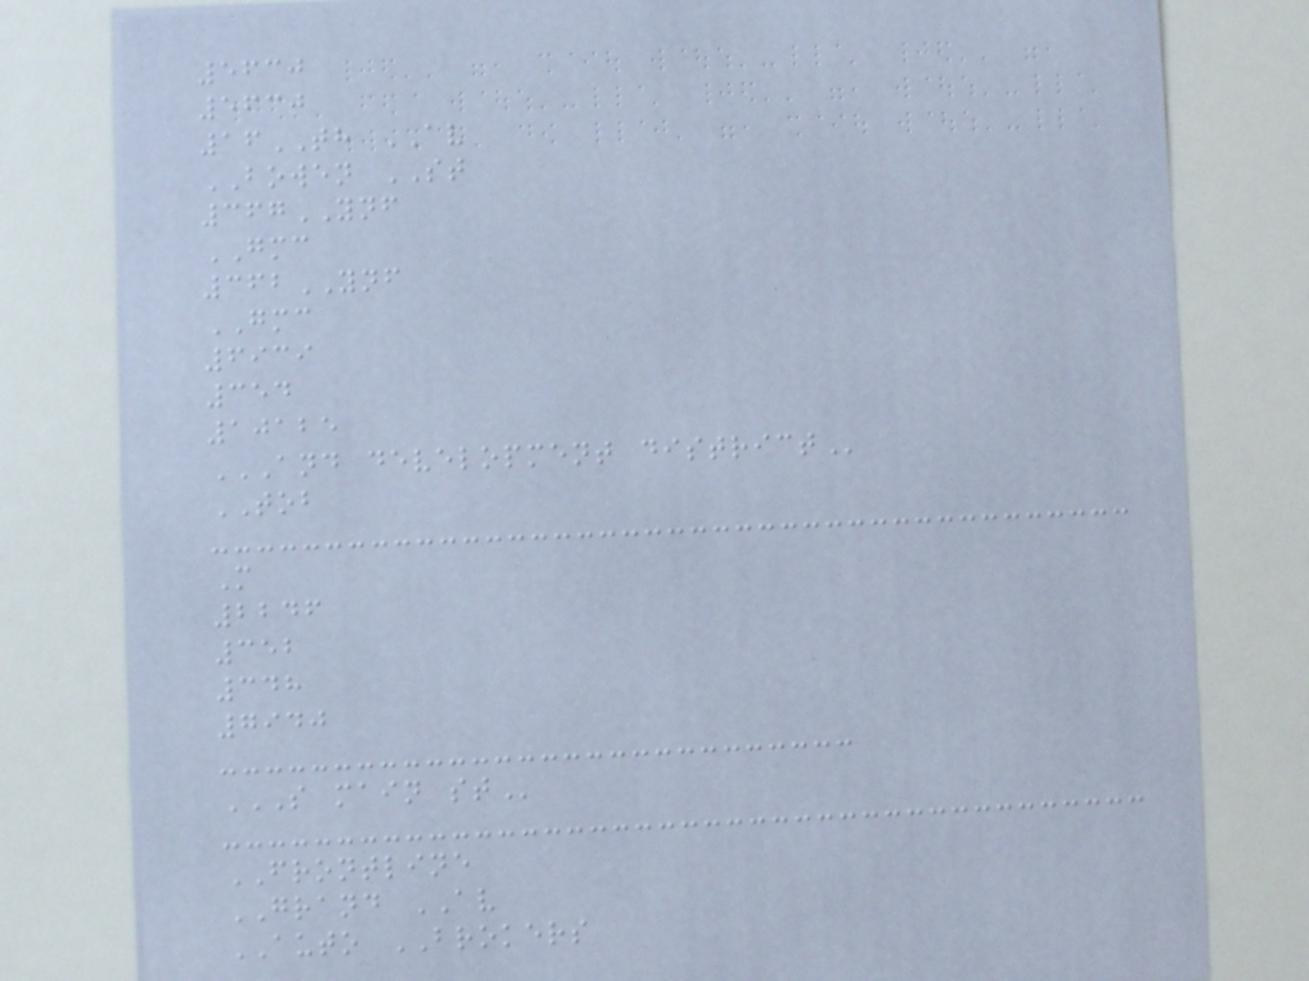5630
5630
16TH AV
BOWEN ST
367YNF
GMC
362YNF
GMC
6939
354
10125
AND DEVELOPMENT DISTRICT
TOB
M
2246
352
348
7940
S MAIN ST
FRONTLINE
GRAND AV
AUTO BROKERS
